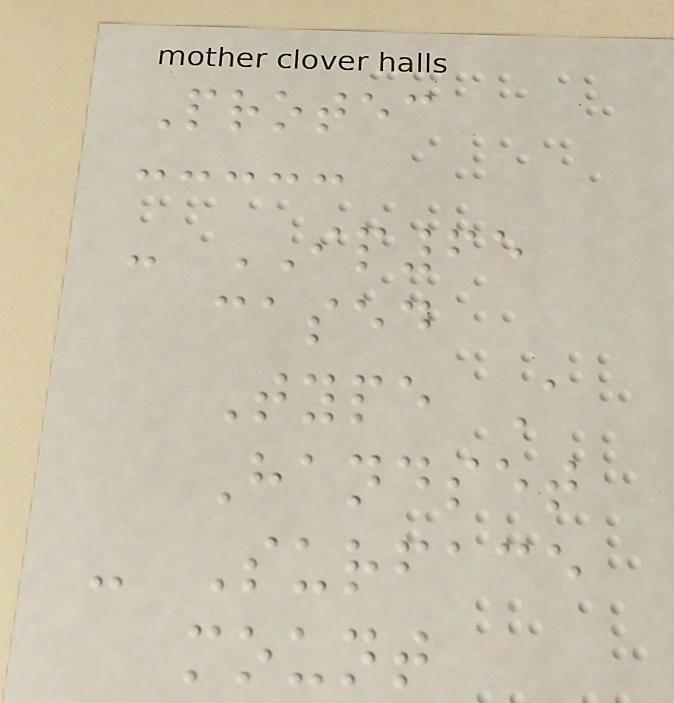Protec
- IP65
cased
Type A
Handset
- Surface
mount
